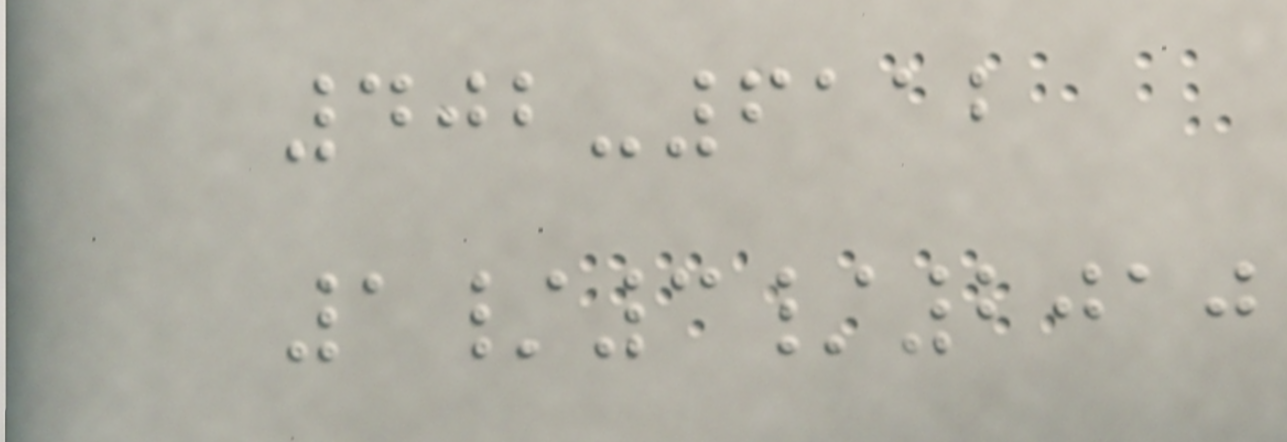402-6112
1/3/2010
